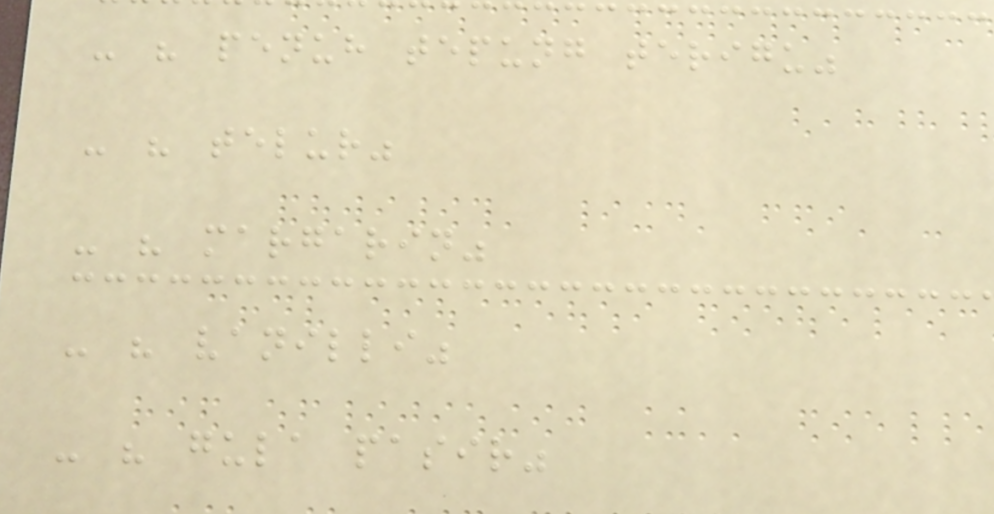- " penuh tepung terigu"
- " telur"
- " margarin"
- " vanilli"
- " gula pasir"
